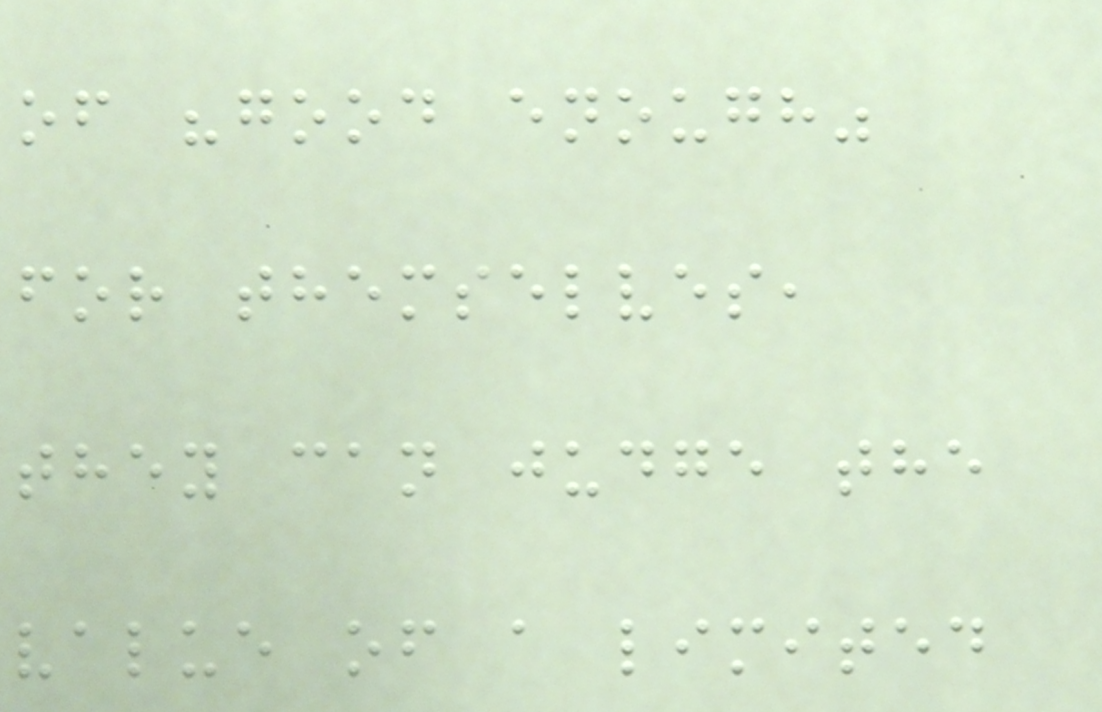of "good enough"
for themselves,
they can judge the
value of a limited
